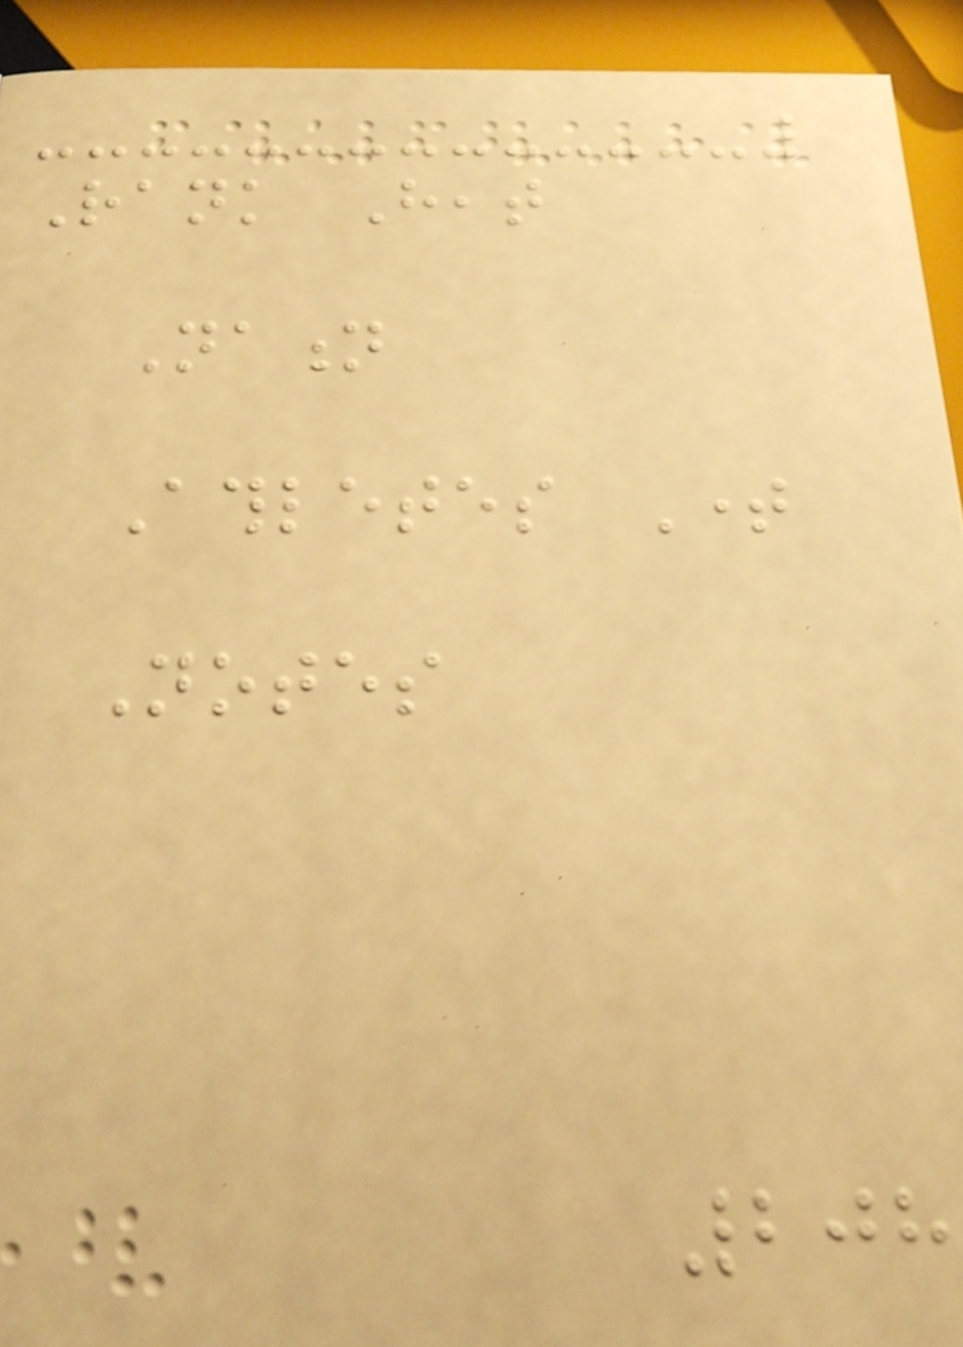Rank Heat
Nation
Athletes Time
Notes
208
